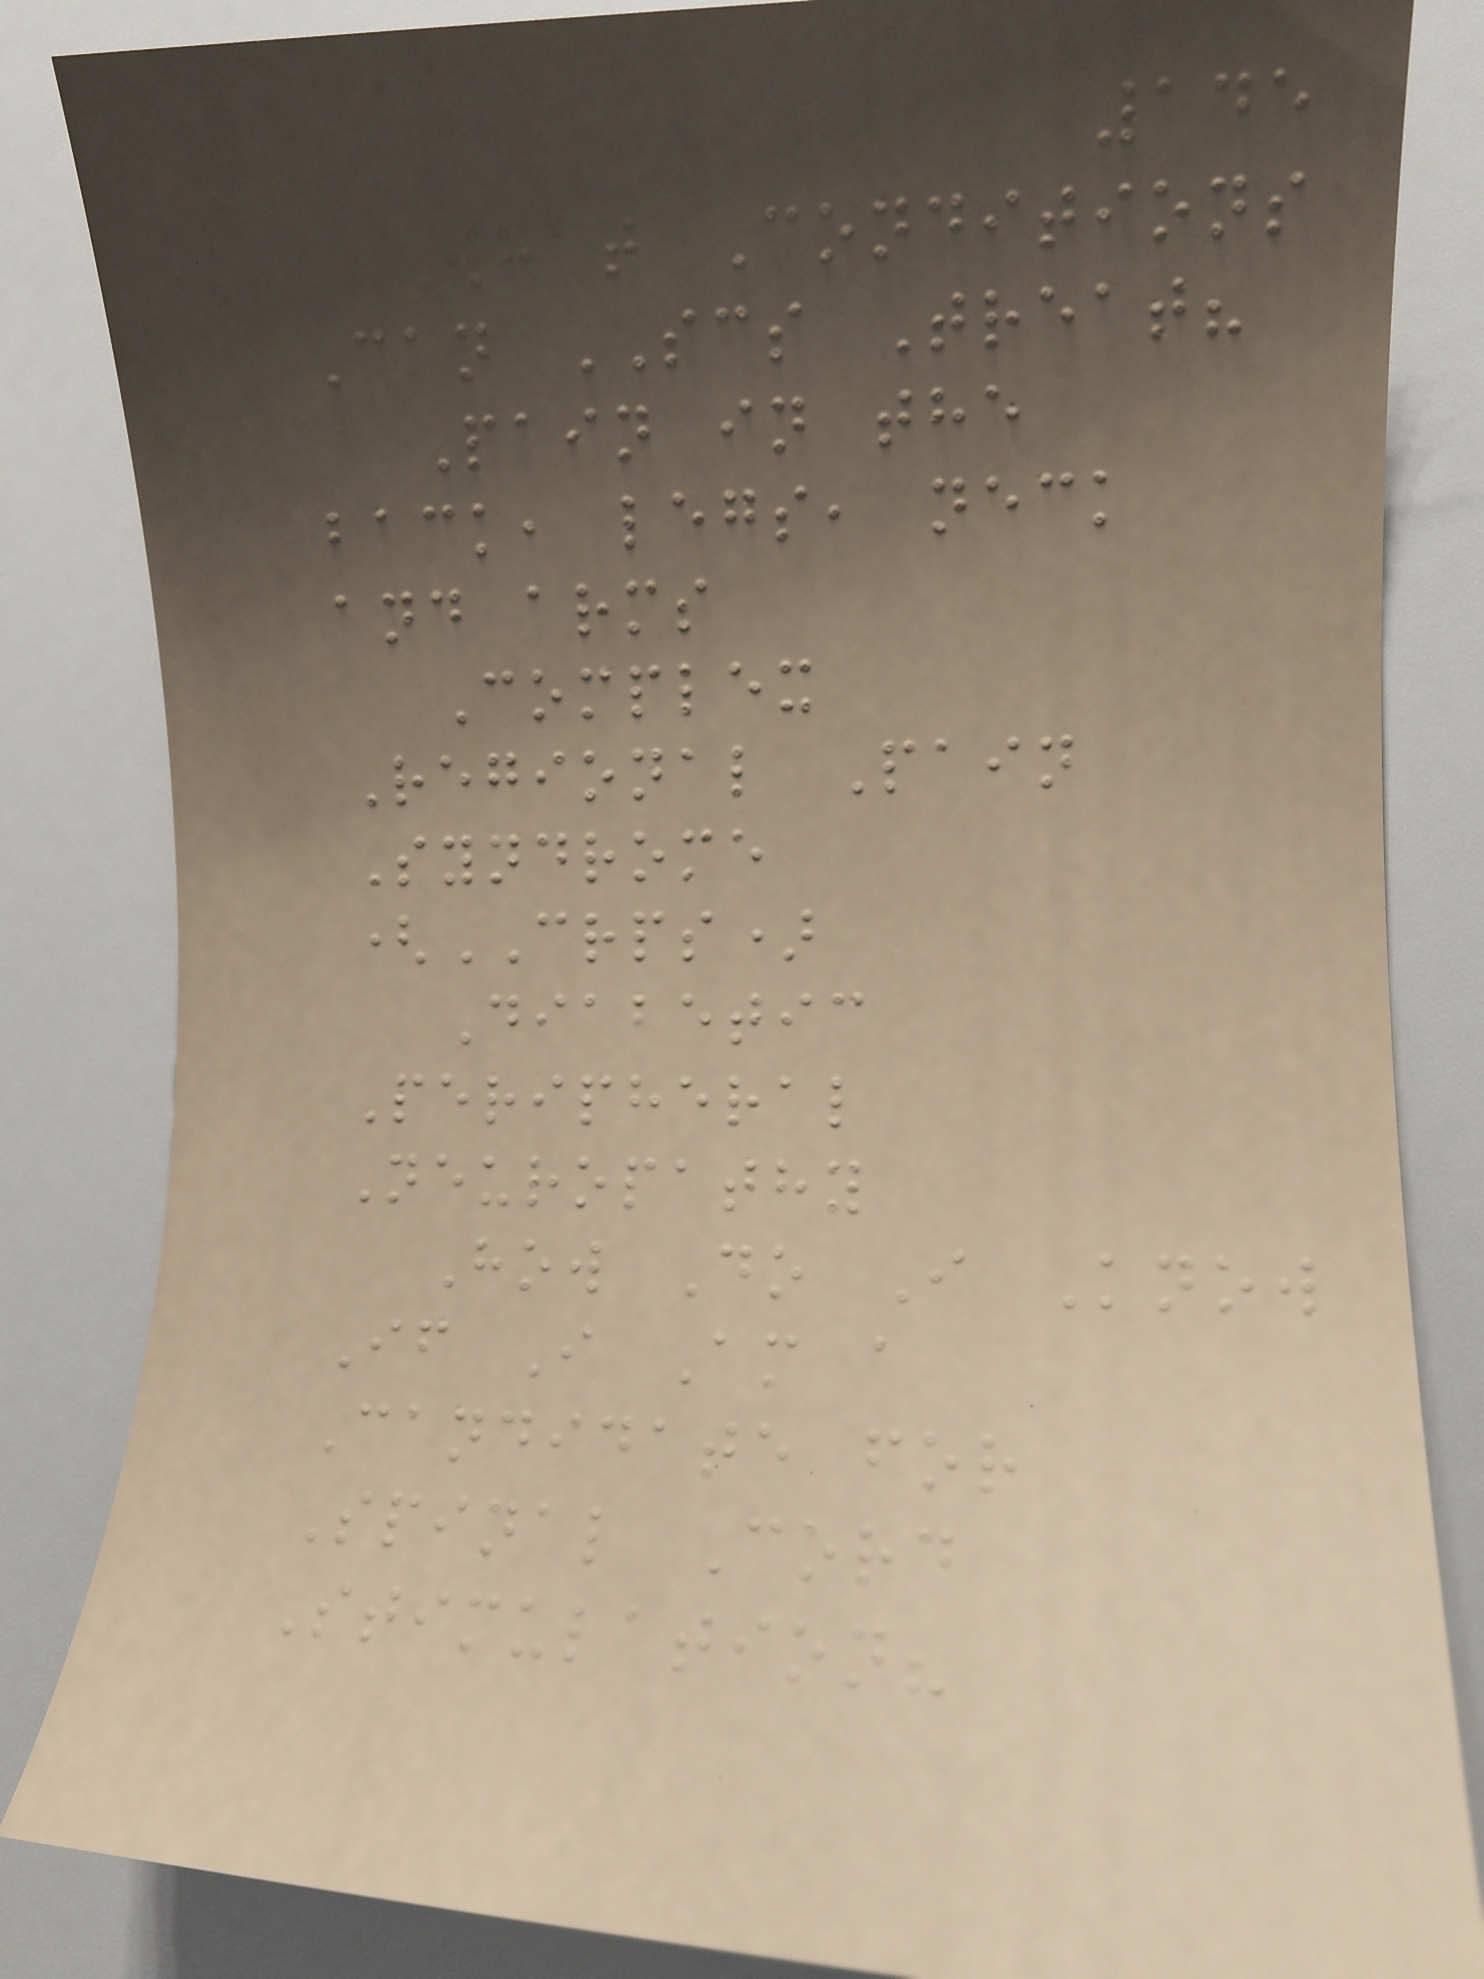145
What Conditions
Can SCS Treat?
Pain in the
back, legs, neck
and arms
Complex
Regional Pain
Syndrome
(CRPS)
Diabetic
Peripheral
Neuropathy
How Do I Know
If I Am a
Candidate for
Spinal Cord
Stimulation?
